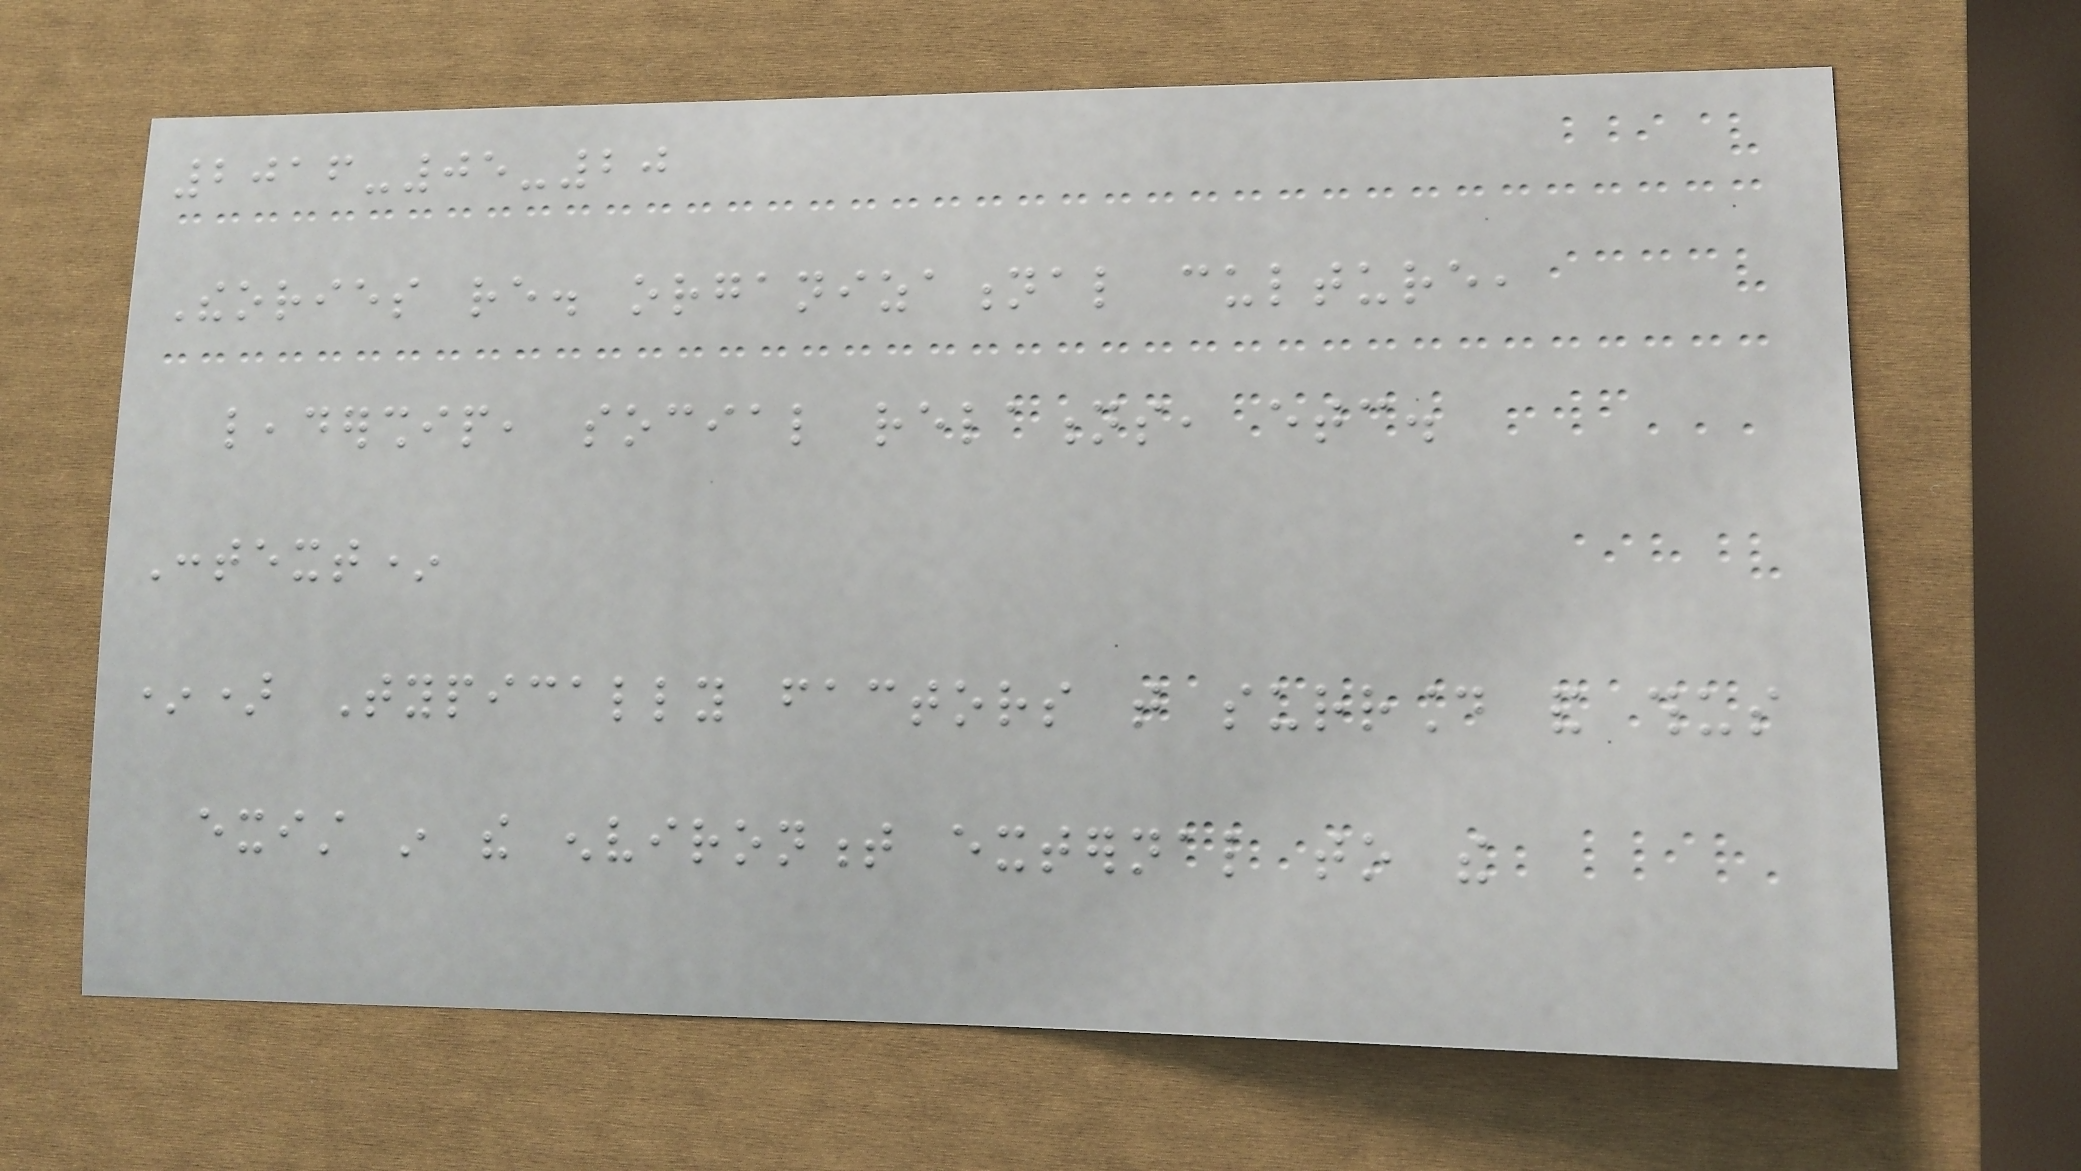2016-05-20
Theories re. organizational culture,
leadership, social relations, etc.
Context*
*) Typically factors that surround and thus
exist in the environment external to the
